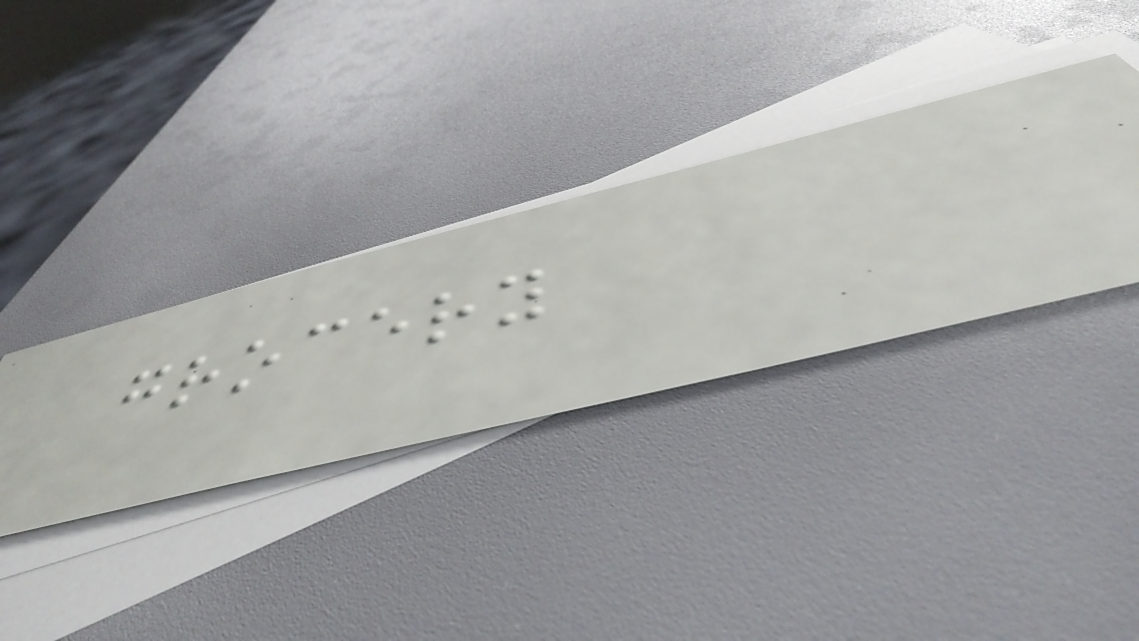grocery
